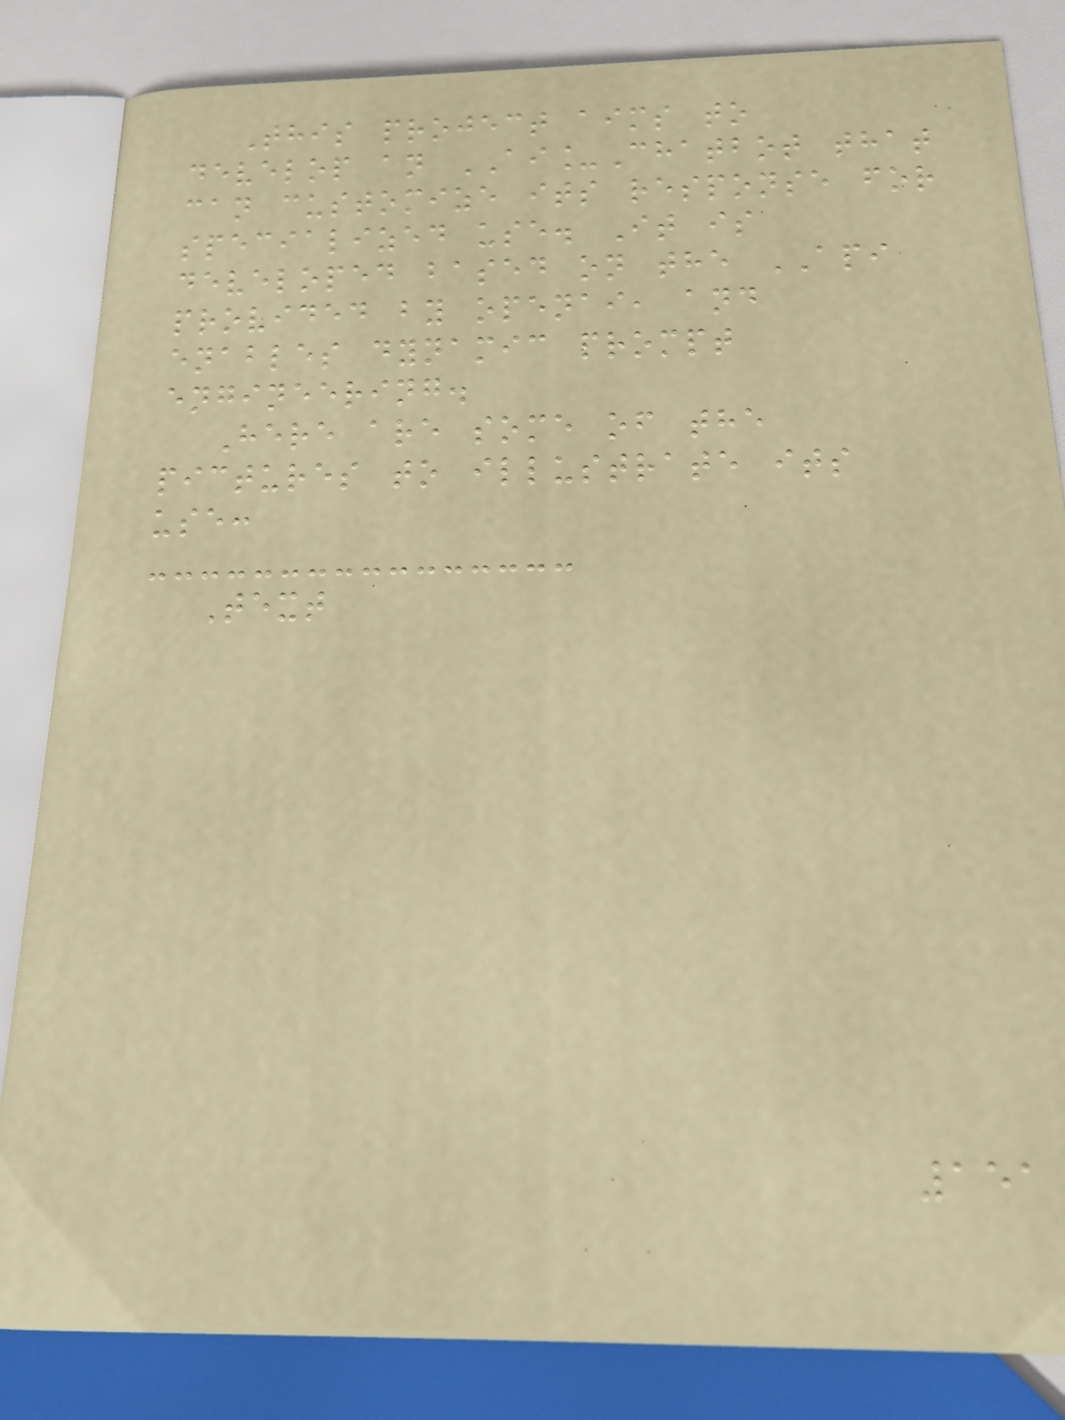This project aims to
develop an AI_Chatbot that
can customize its response for
specialized use. It is
developed based on the API
provided by openai, and
enables dynamic prompt
engineering.
Here are some of the
pictures to illustrate its
use:
Text
151
